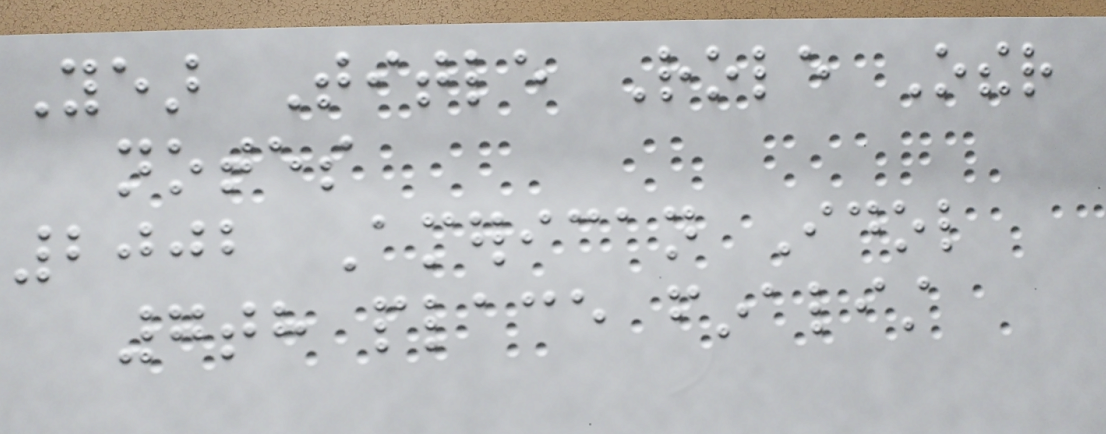Year Title Role Other
notes
2002 American Idol
7th place finalist
